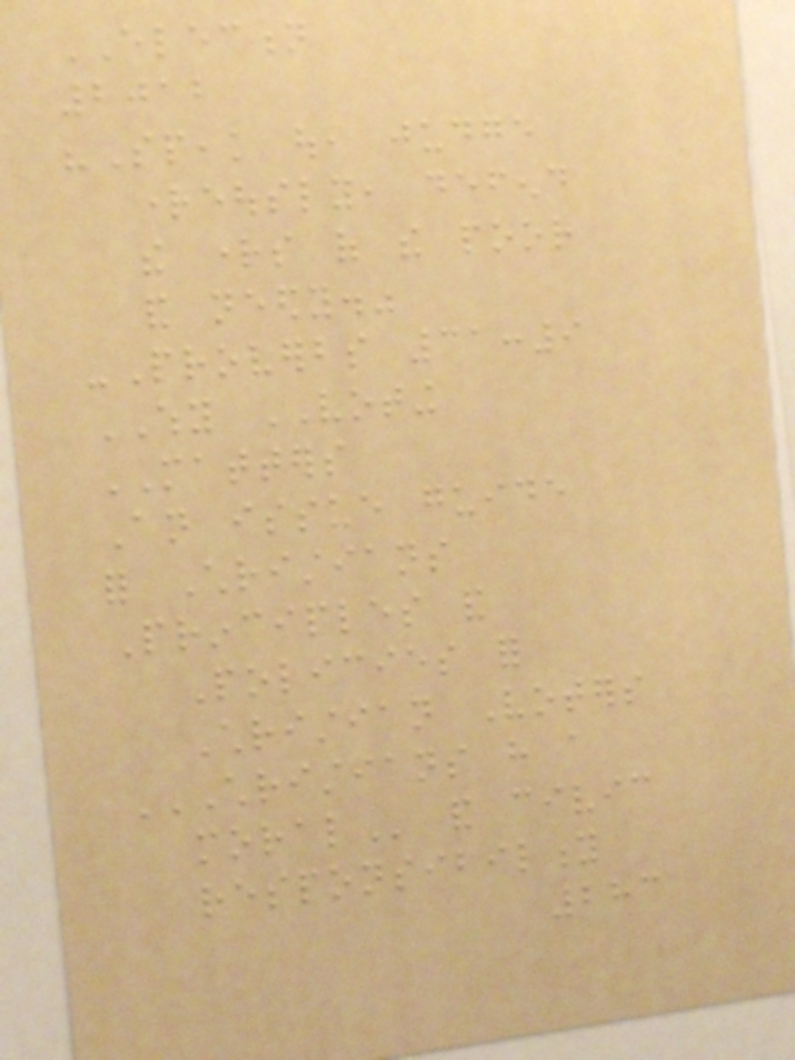ELECTION
2012
"Speak out, judge
righteously, defend
the rights of the poor
and needy."
-Proverbs 31:9
WHY VOTING
MATTERS
An issue guide
for Christians
Principles and
Policies for
Christian Voters
CHRISTIANS HAVE A
MORAL and civic
responsibility
283
